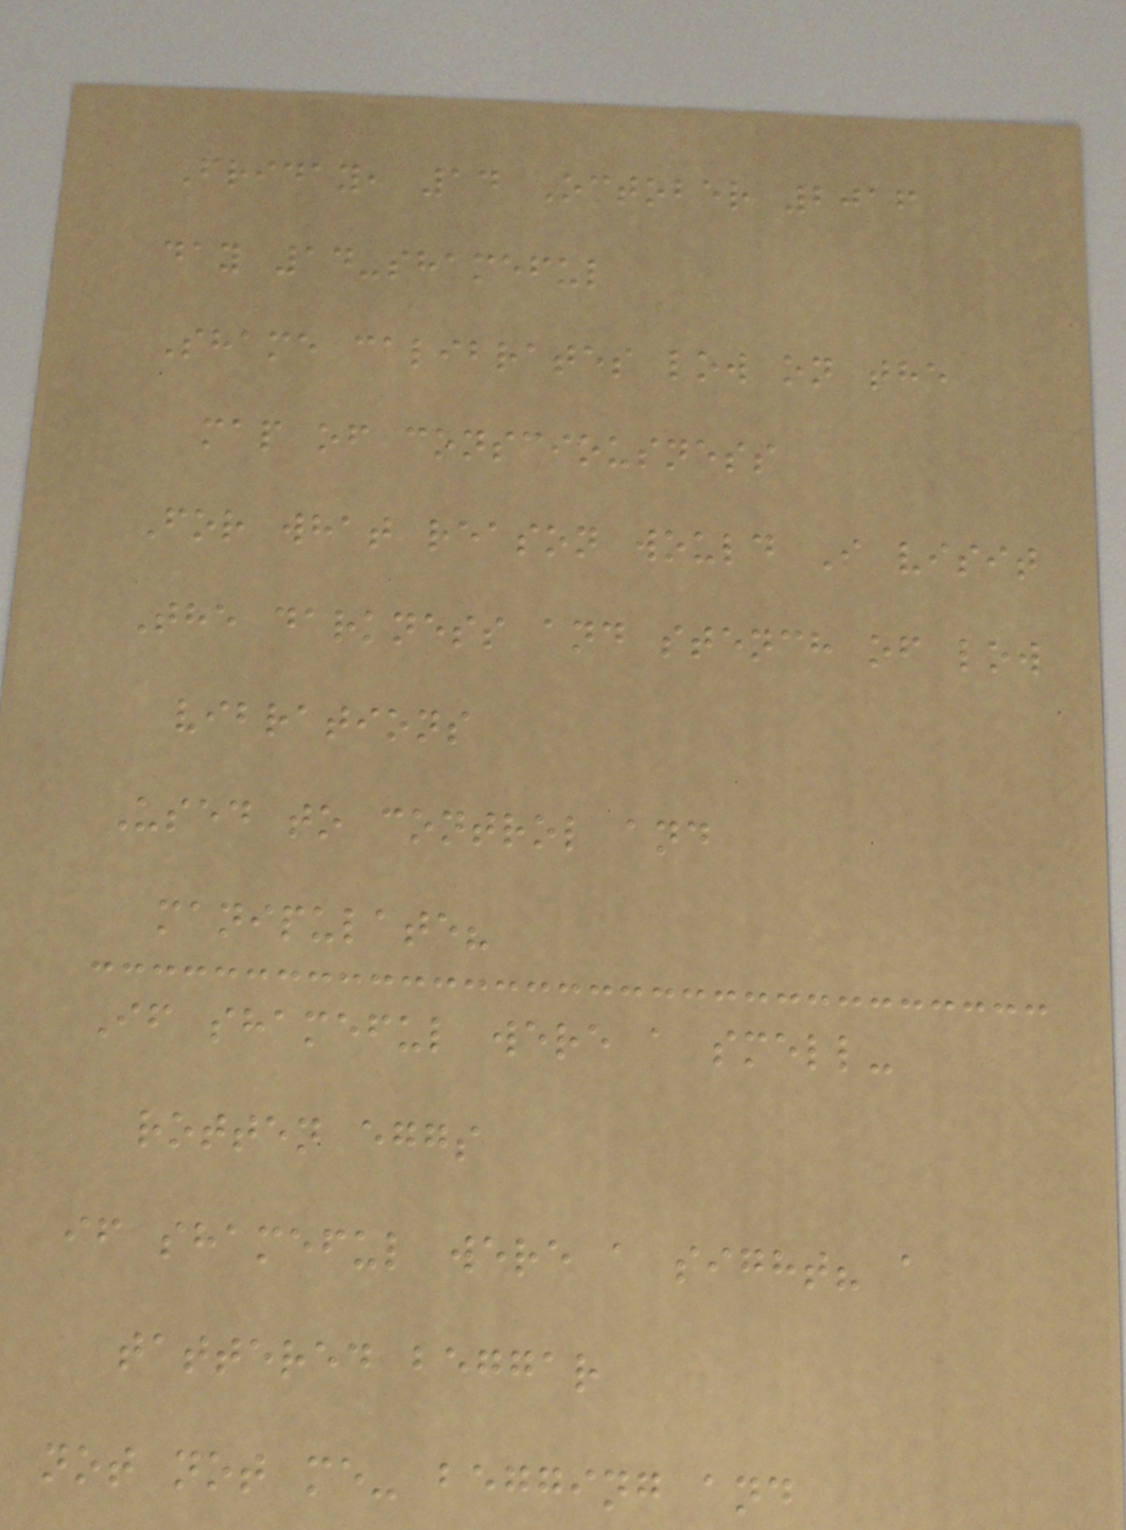Friday, 14 October 2016
day 14-shameful
Shame calibrates low on the
map of consciousness
For what reason would I visit
The darkness and stench of low
vibrations
Used to control and
manipulate?
If shameful were a smell-
rotten eggs
if shameful were a sight? a
tattered beggar
not not me- begging and
